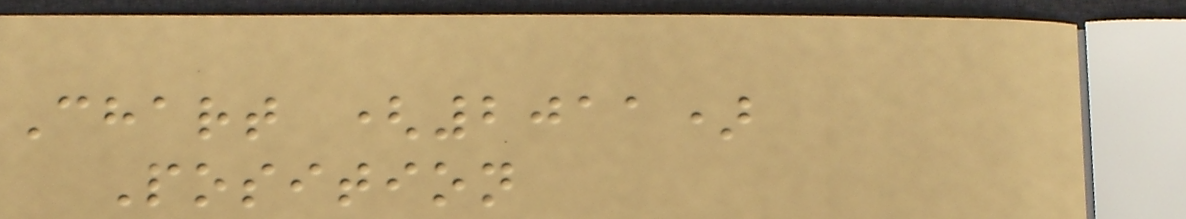Chart (2011)
Position
